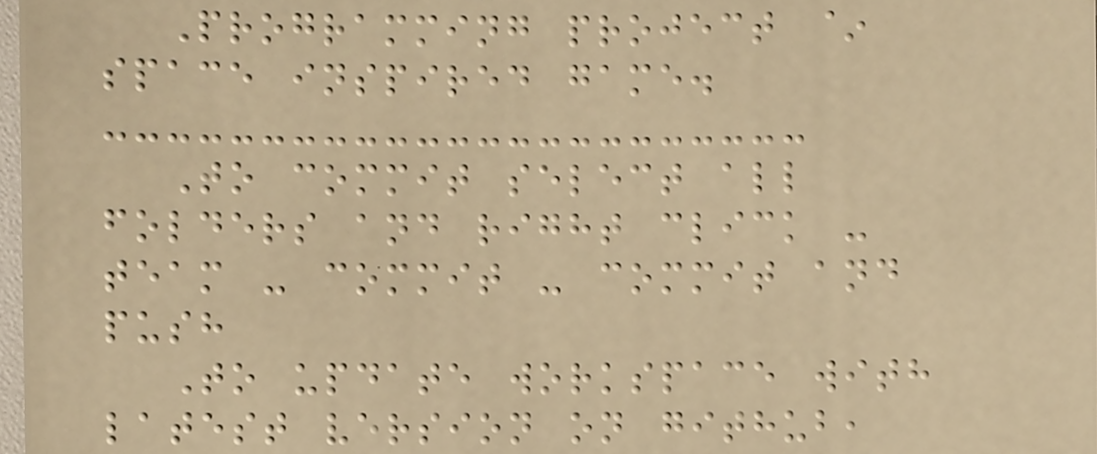Programming project ~
space inspired game.
To commit select all
folders and right click -
team - commit - commit and
push
To update workspace with
latest version on github,
